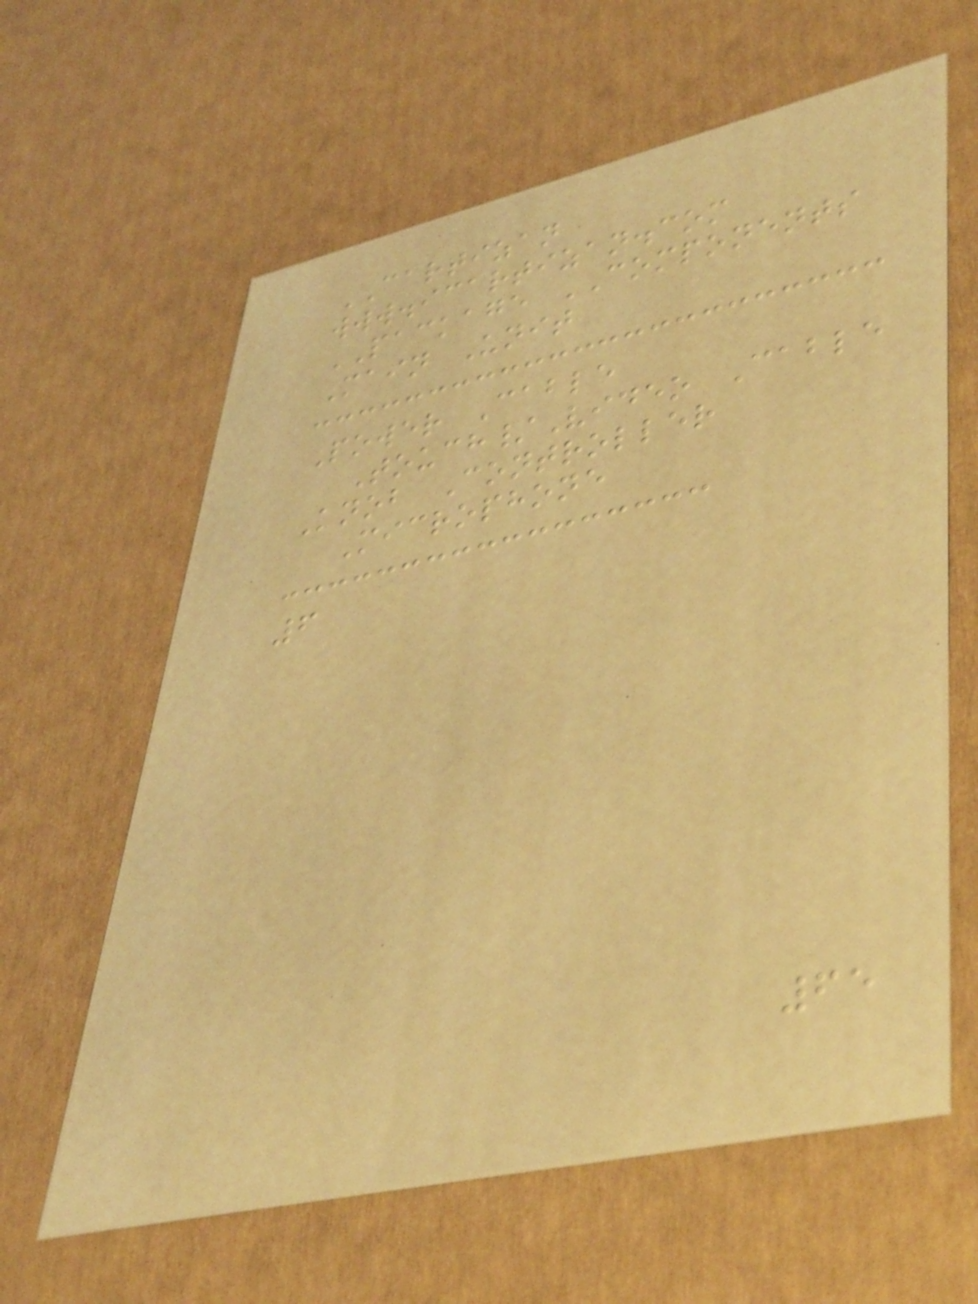CARTIZAN
www.icartizan.com
PACKAGE COMPONENTS
Main Unit
Power Cable
Touch/Video Cable
Knob Controller
Microphone
6
65
